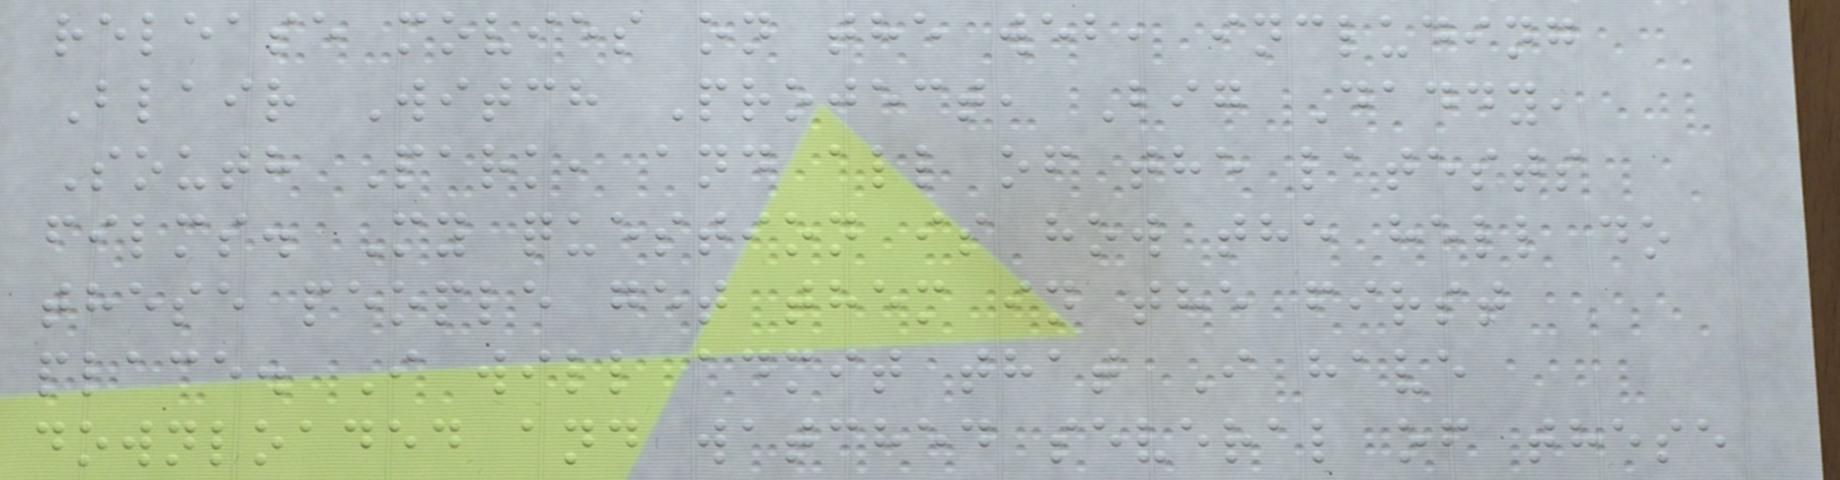release movies on the web, including
Blair Witch Project, Big Daddy,
South Park, and all of the latests
films. My question is how the hell do
these people get them in the first
place. I will admit that I have
downloaded and watched several of these
